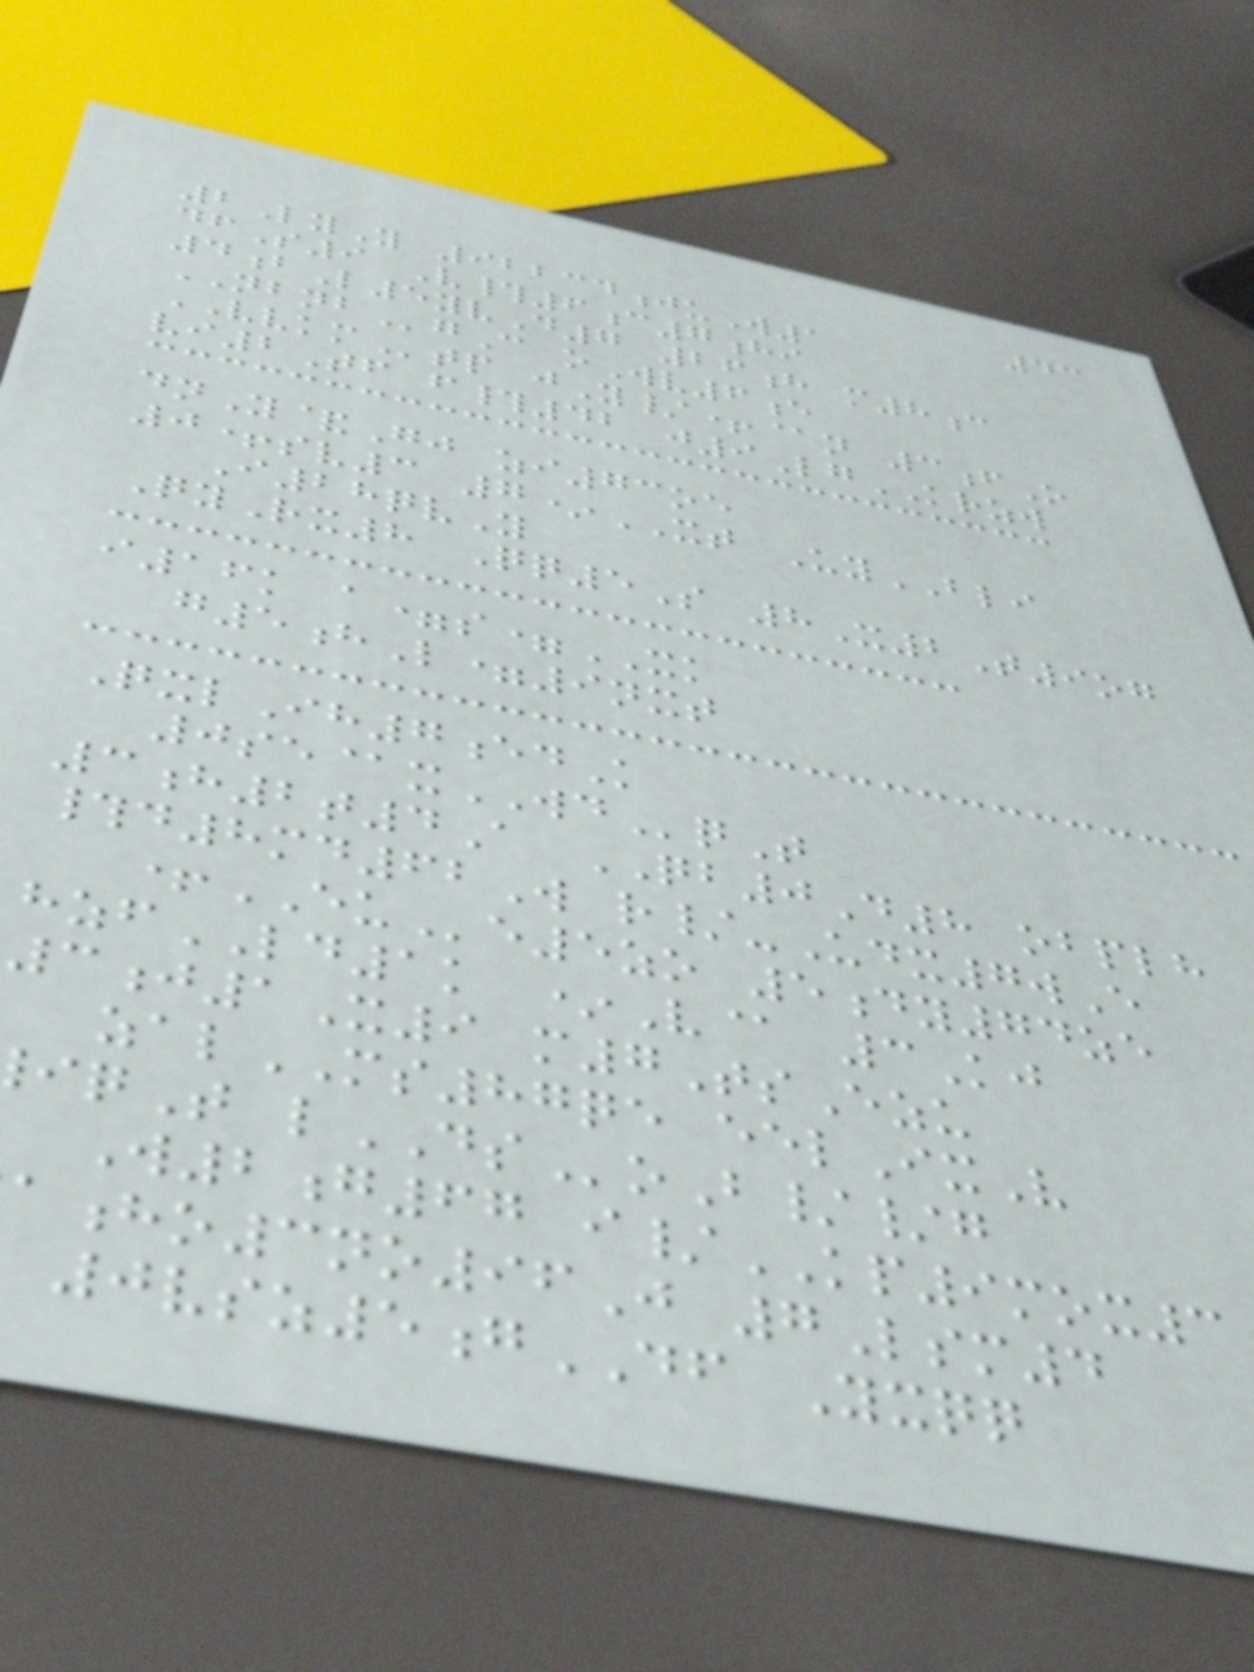43
2LyY 92234juW1
dfS9 V#6c7hi
4bL5yvD7 26h m8c
NBNBgC oWv6e
VVKMtp jY/+@n 3fO
vi2Tf f#42 j9LgKRZW
dnY&Gj zi73oe
0+sv3 7*XT UyBLI
I28qvY
QyRx8 Qq5S 8X2T9og
i16k a=s=XK
g5hL=9nxt
QxlIh7edK
0se@xWDqT
3h2t4A QB0D8 obplh
#d8md62W r/-Udx7wE
+EUe5zo 5dy74ze
hzfLD1k *V@ 3Kj
3j1X9 m7TsEzu
zalMS87qe eelIxV
qT lDSoB//g
W2g67 i/KP9mox3
ho3no96J 7Lsm4
0vsz5gDF Yxqq
